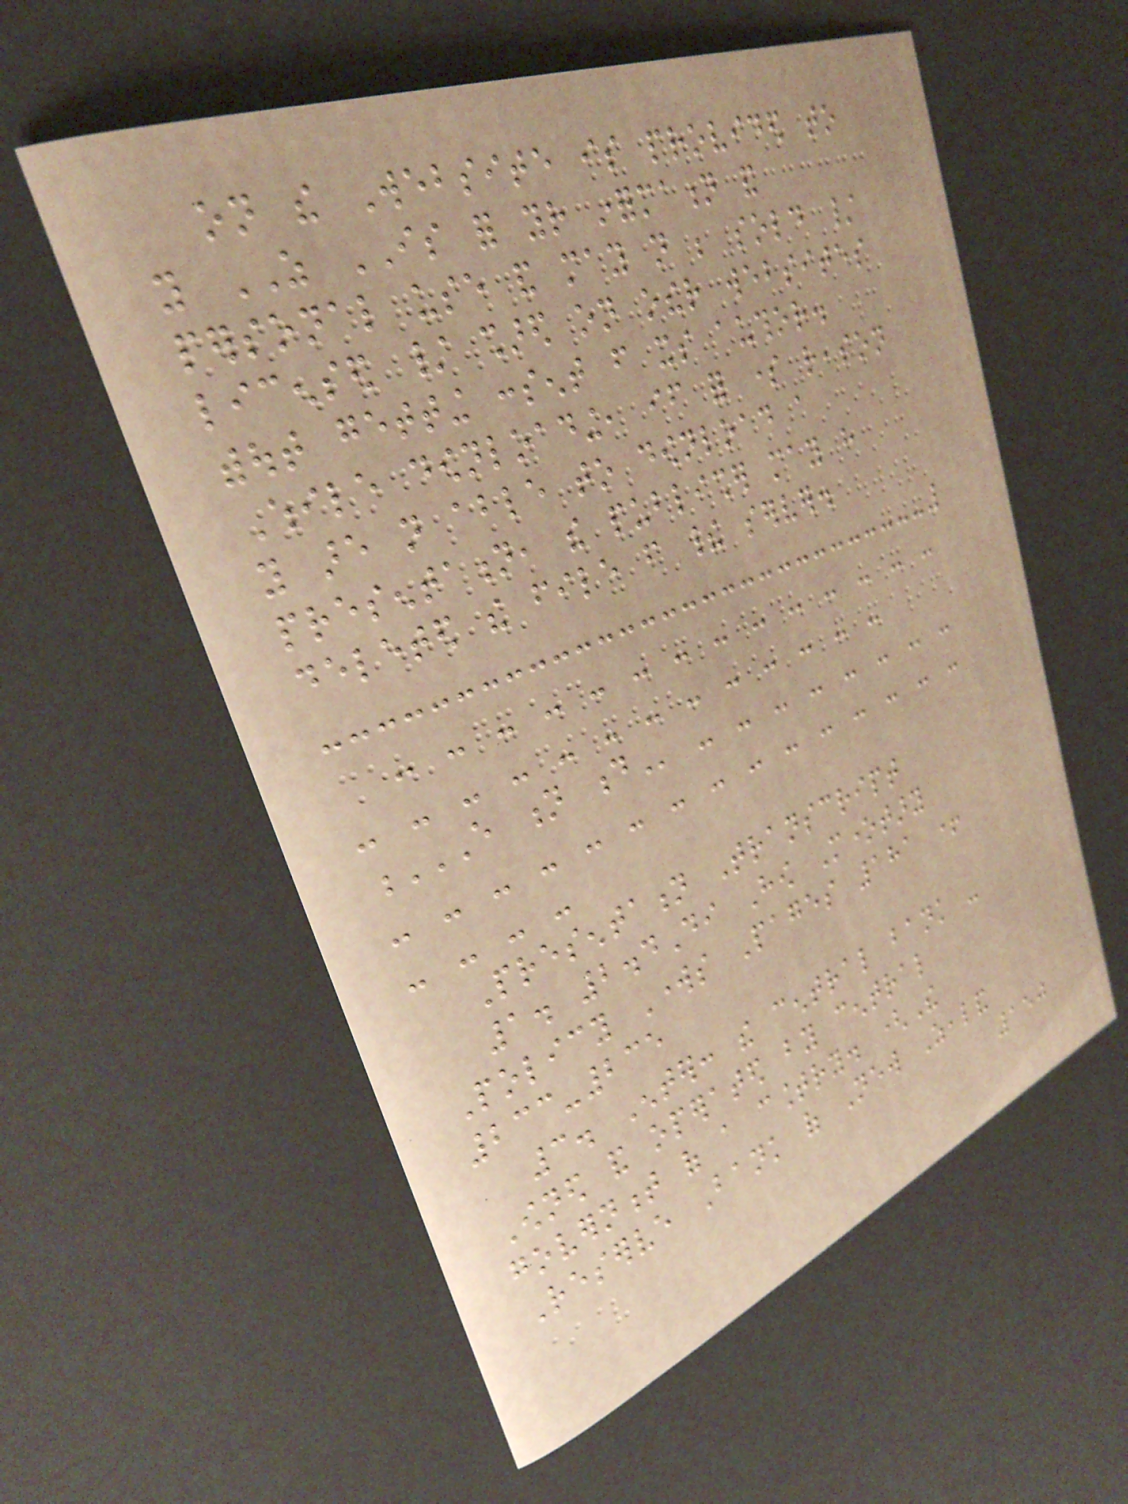on the Website is provided to
you AS IS for your information and
personal use and may not be sold /
licensed / shared on other websites
without getting consent from its author.
While downloading, if for some reason
you are not able to download a
presentation, the publisher may have
deleted the file from their server.
- - - - - - - - - - - - - -
- - - - - - - - - - - - -
E N D - - - - - - - -
- - - - - - - - - - - - - - -
- - - -
Presentation Transcript
1. 2.4Di How Monetary
Policy Works Pages 181 +
233-235
3. Enter: the central bank -
Owned and operated by central
government of a country. (The
Reserve Bank of New Zealand
150
